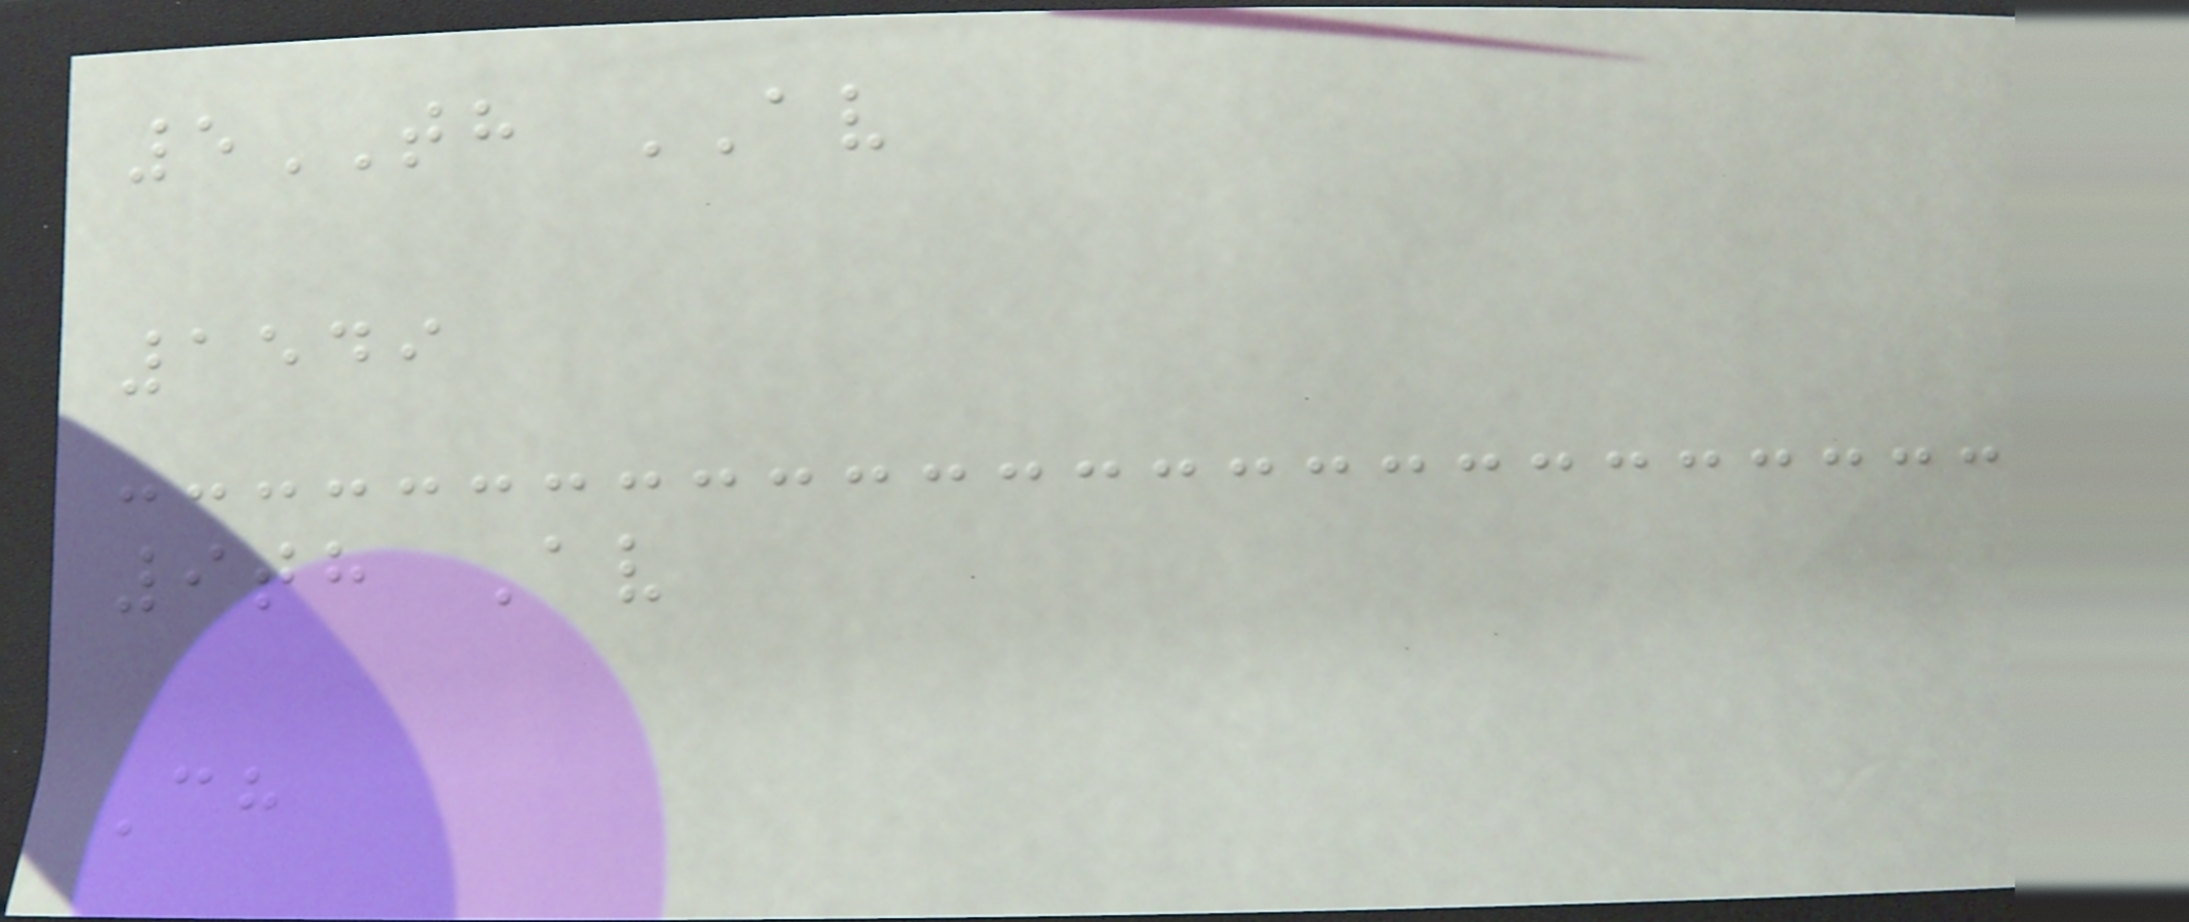5TH AV
1549
9th Av
Ch
